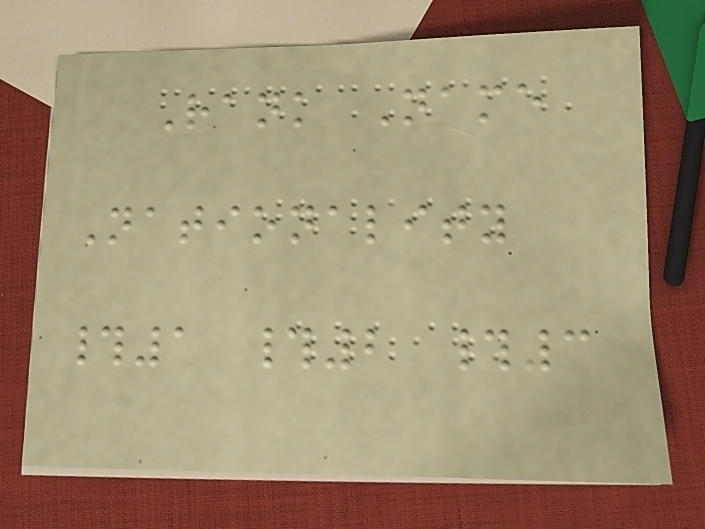Rank Name
Nationality
#1 #2 #3
